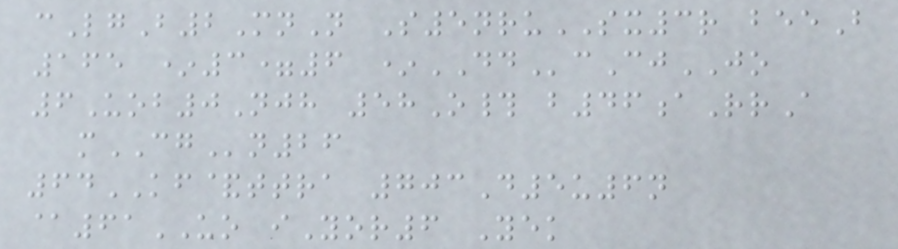cLgB2MnN S5nruSX3r beeB
165 *3=6 *DDcCjJO
6Uob0Njh 58O# b46aRrA
mCGn26
64KF&ttra 703D5u6n
@61UO iYor6 Yek
